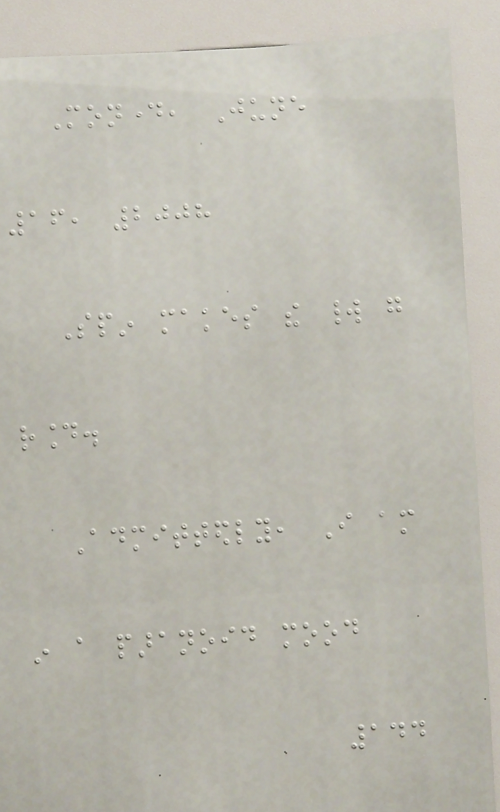Monday, June
16, 2008
Spin makes the world go
round.
Admittedly, I am
in a paranoid mood
144
